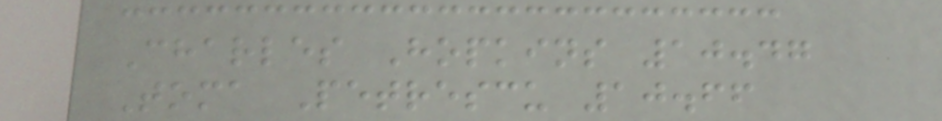Charles Hopkins 10.47
Toma Petrescu 10.66
